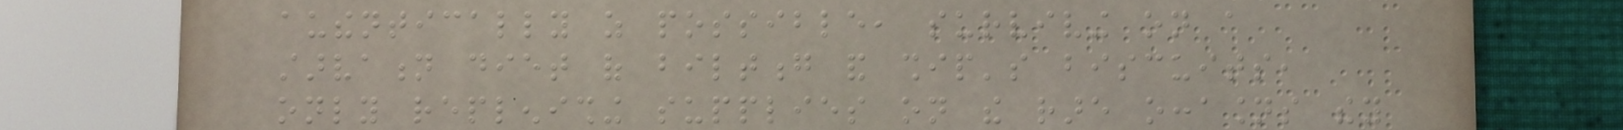authentically as possible, surviving on a
starvation diet of biltong and ship's biscuits,
only replenishing supplies on the rare occasions they
